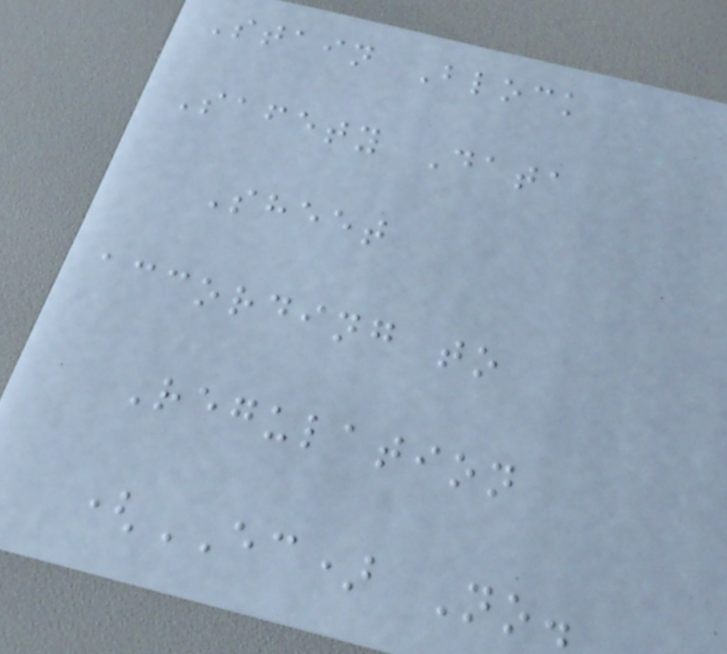Stain Block
Safety Data
Sheet
according to
Regulation
(EC) No.
